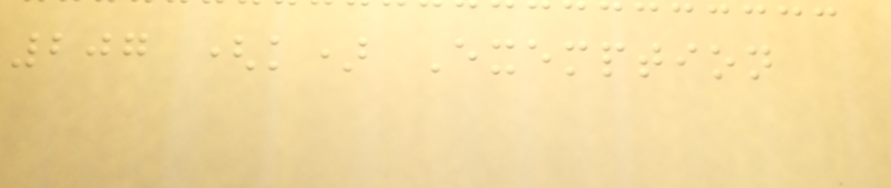207 (k) Exemption
